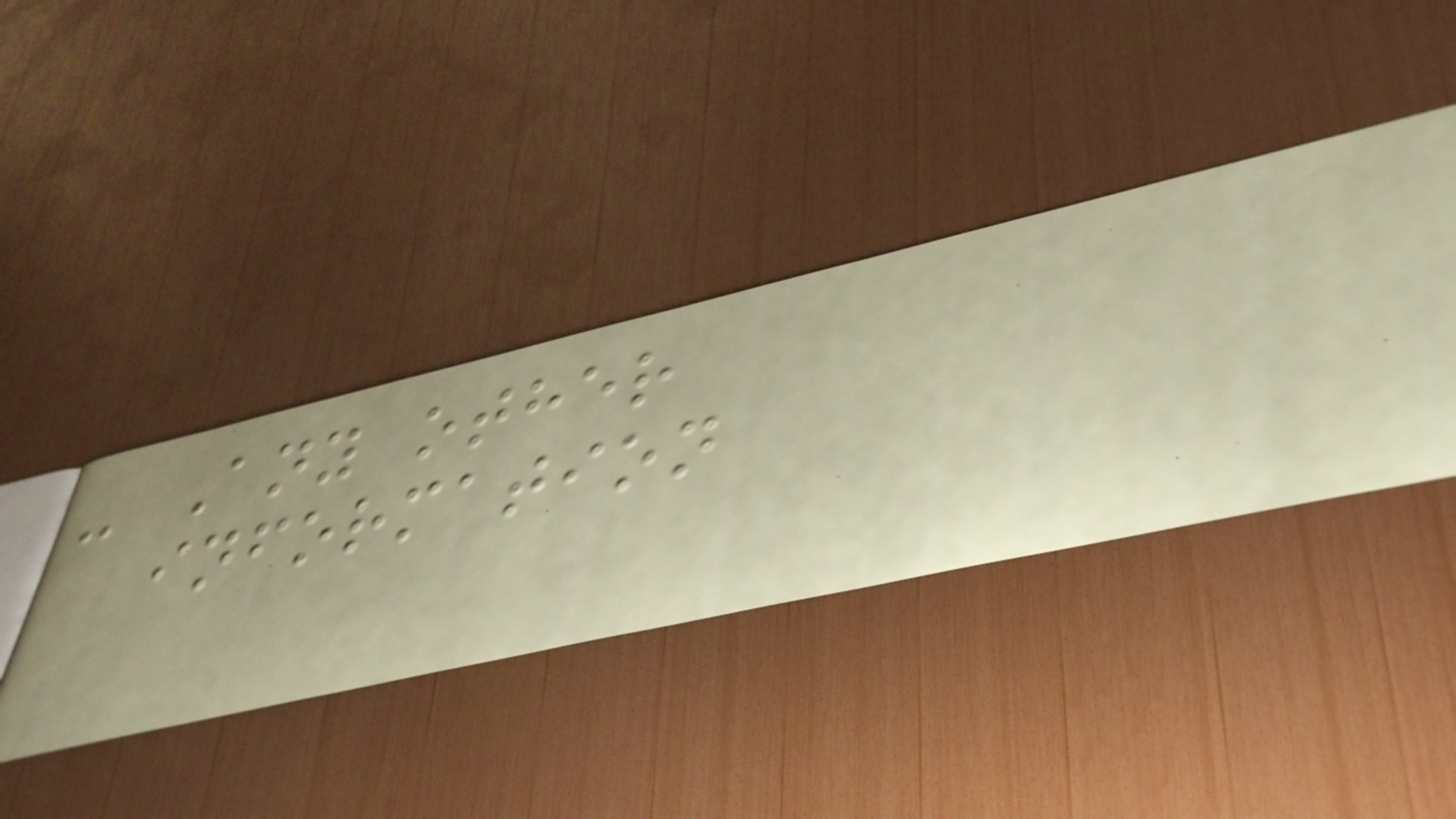- Any other
information
